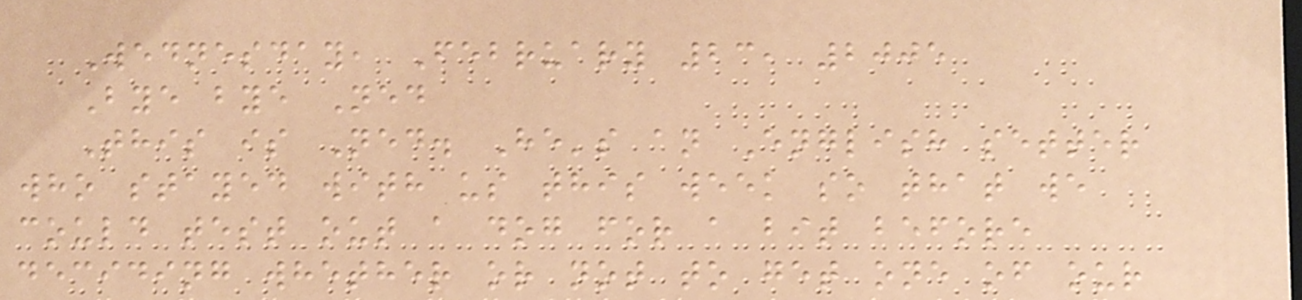Wednesday, February 23, 2005
Bye bye Ned
This is Ned. He's an English setter
who stayed with us this week so that we
could test out a dog for a bit before
deciding whether or not to get one of our
